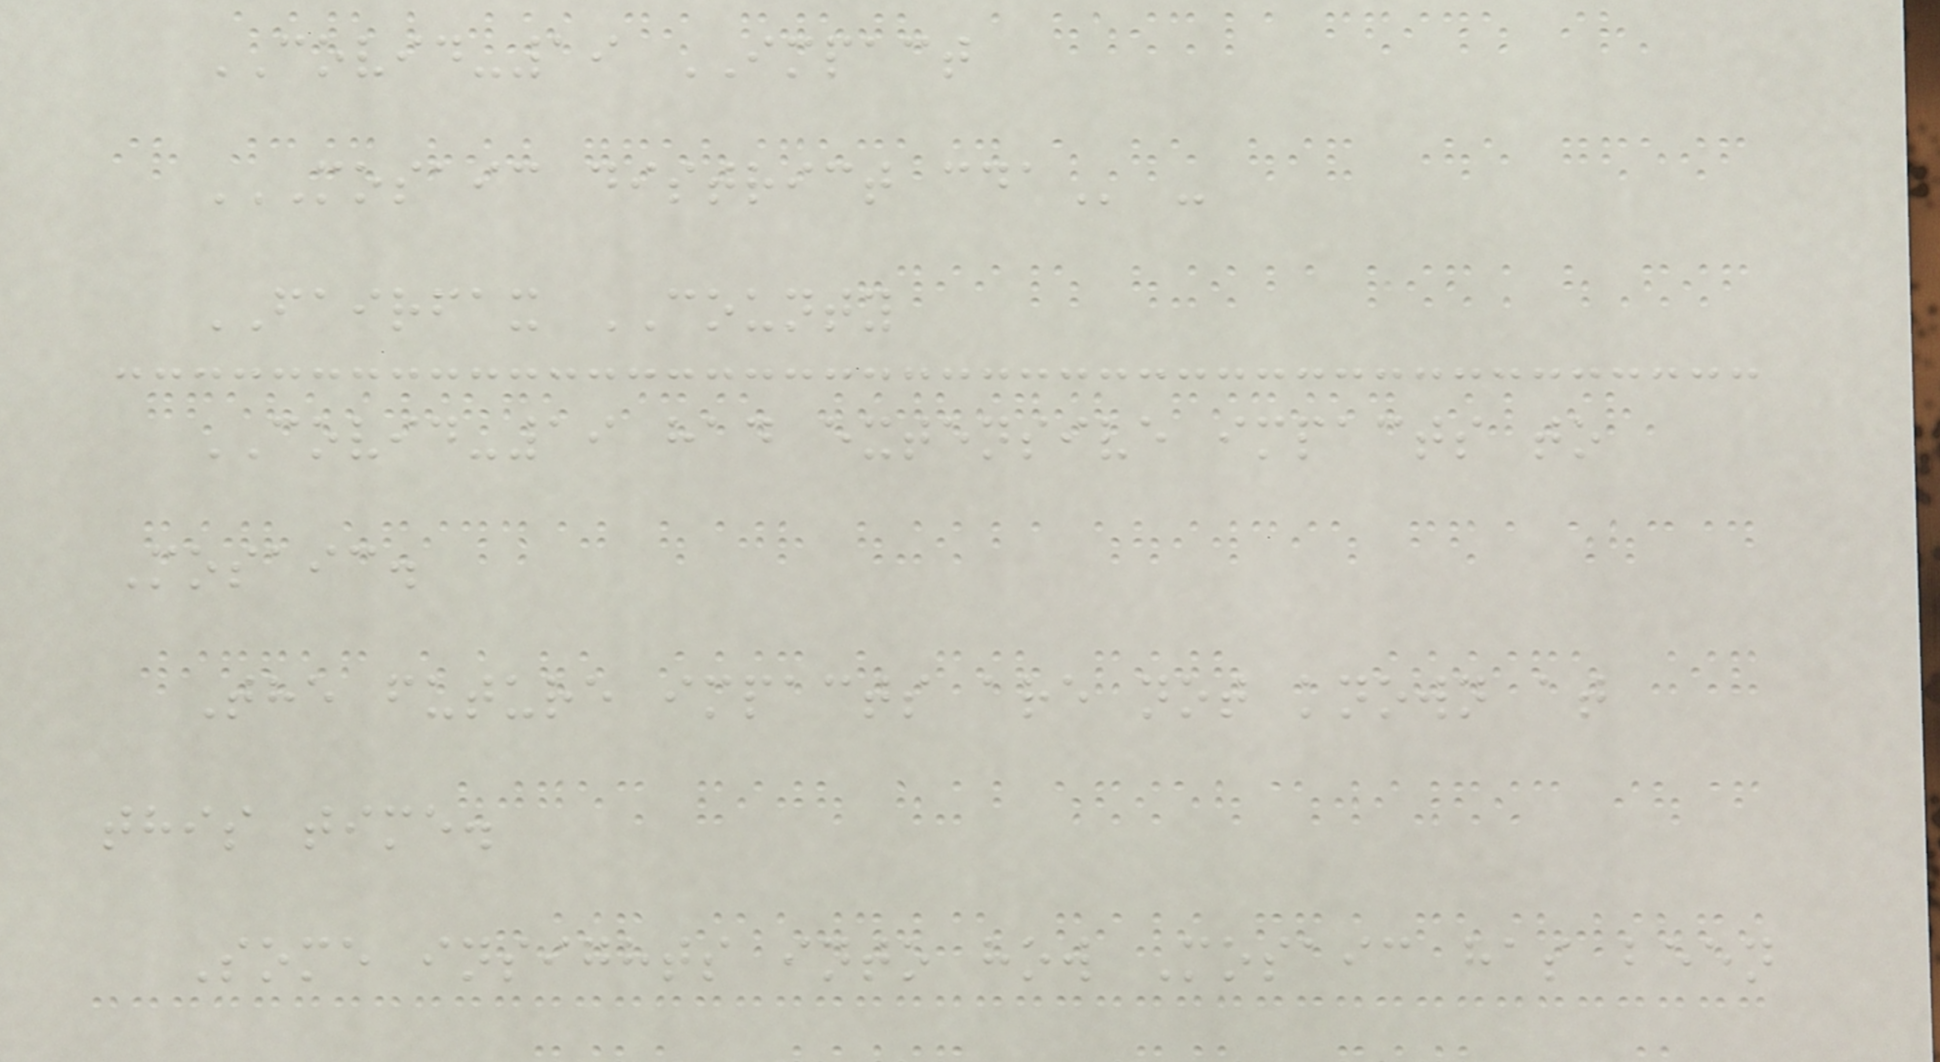COVID-19 IMPACT
MOSAIC DISTRICT CDA -
FAIRFAX COUNTY
COVID-19 had extensive impacts to
Mosaic.
The future impacts are not known at
this time.
Some insights into how Mosaic has been
